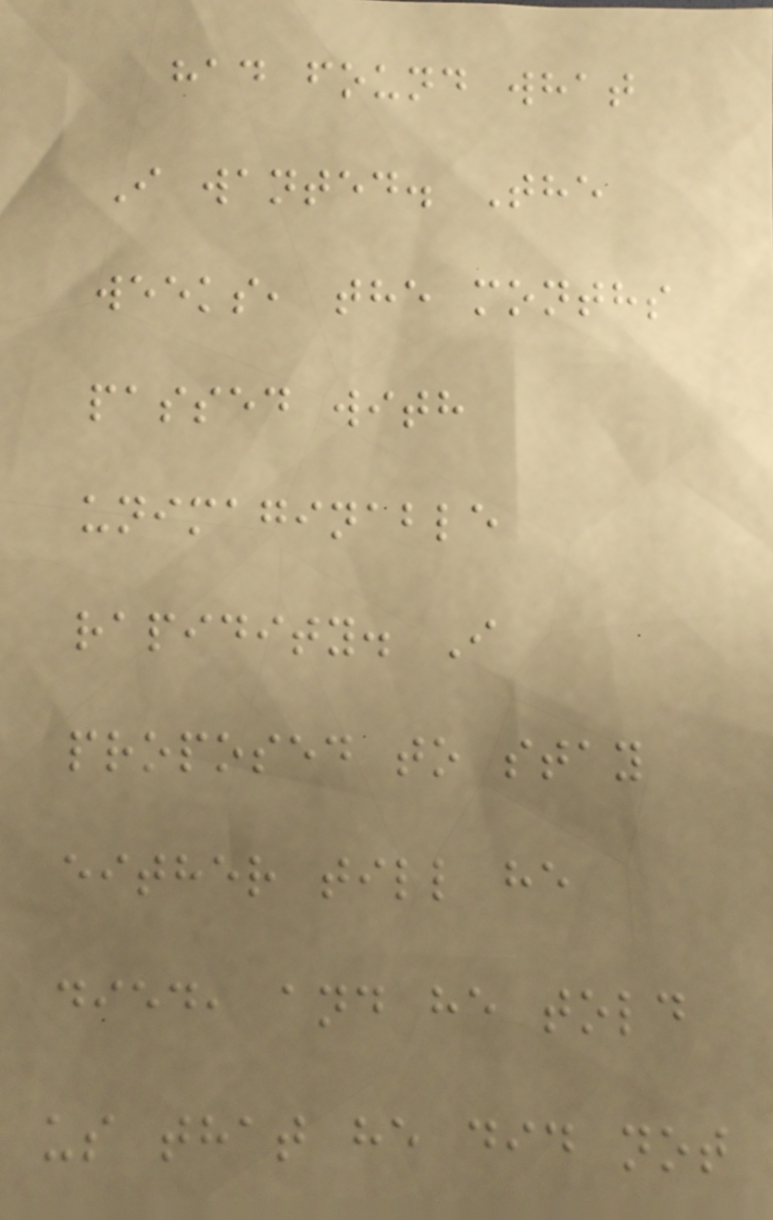had found what
I wanted. The
weeks, the months
passed with
unimaginable
rapidity. I
proposed to stay
either till he
died, and he told
us that he did not
